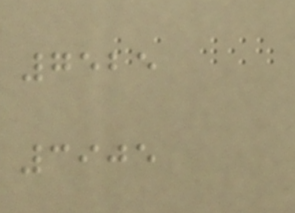7525
3905
